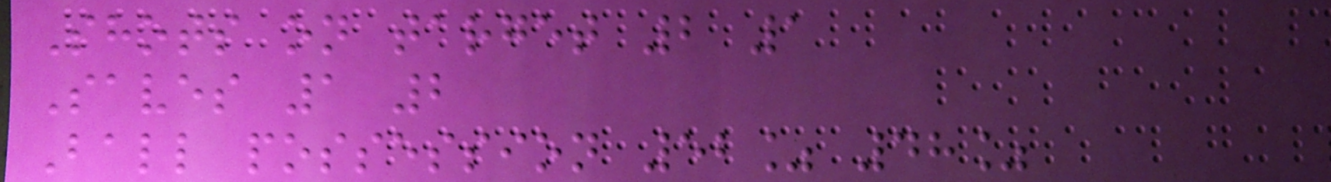Shots on target 2 1
Saves 1 2
Ball possession 52% 48%
